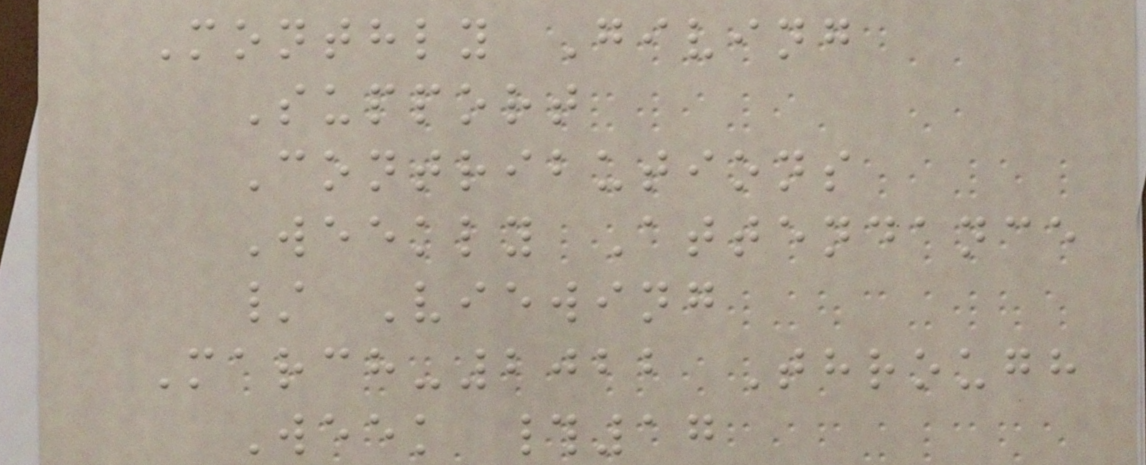Monthly Giving
Support
Contributions
Weekly Attendance
/ Viewing
March-2022 Through
Week #17
